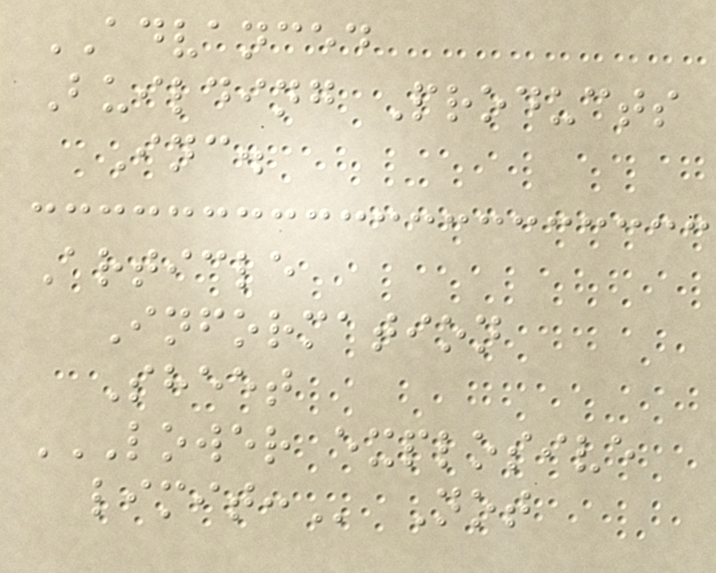ADVANCED
Building Products
Inc.
Article
Information
Sheet
LOWER EXPLOSIVE
LIMIT: Not
